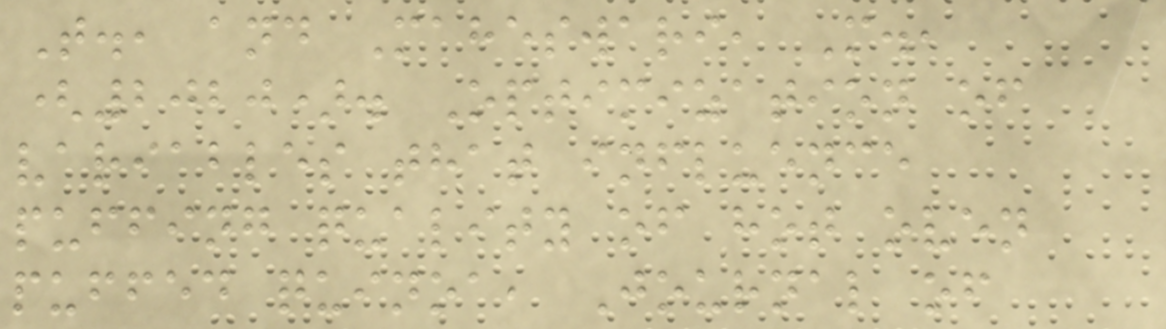T., and Maheswari, M.,
(2020). Optimization of
variables that influence
puffing quality of hot oven
puffed quinoa, Journal of
